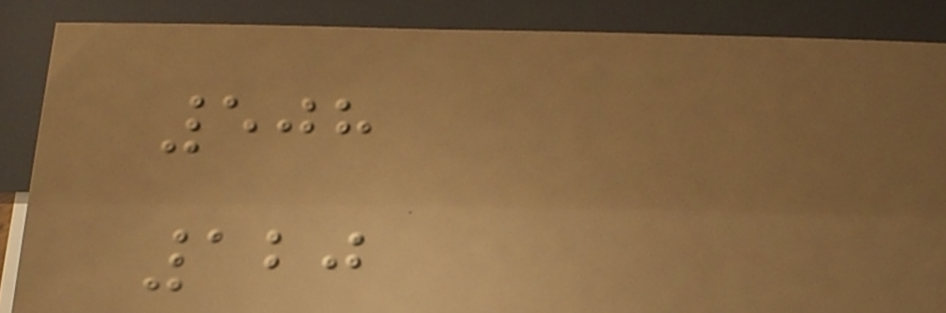508
120
